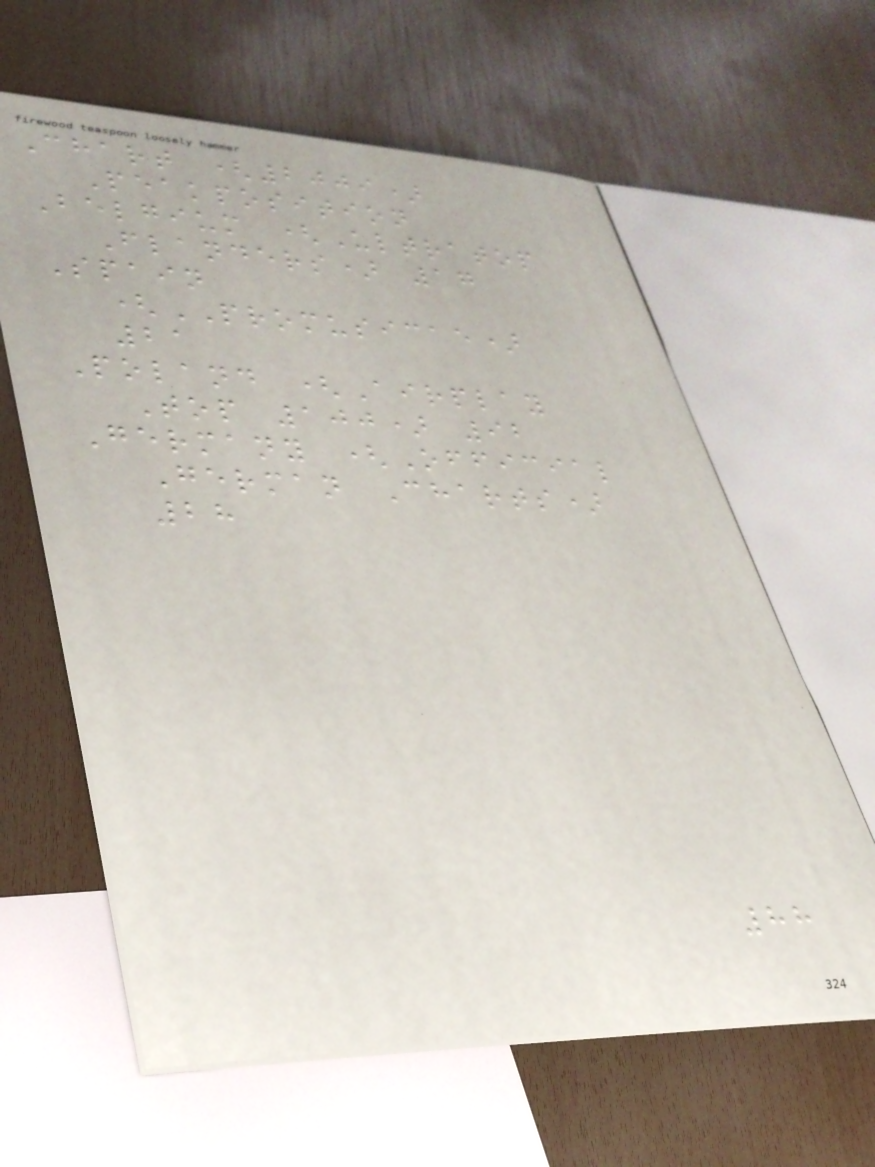Chart (2009)
Peakposition
Belgium (Ultratop
Flanders) 17
Spain
(PROMUSICAE)
21
Poland (Airplay
Top 100) 92
Germany (Official
German Charts)
28
88
